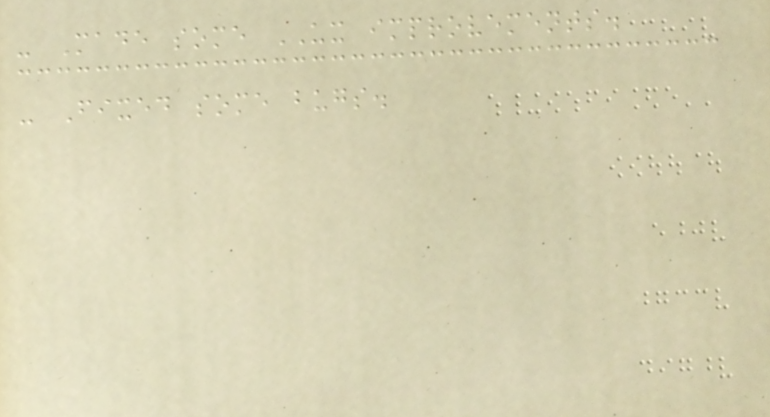- Made some UX improvements.
- Fixed some bugs.
